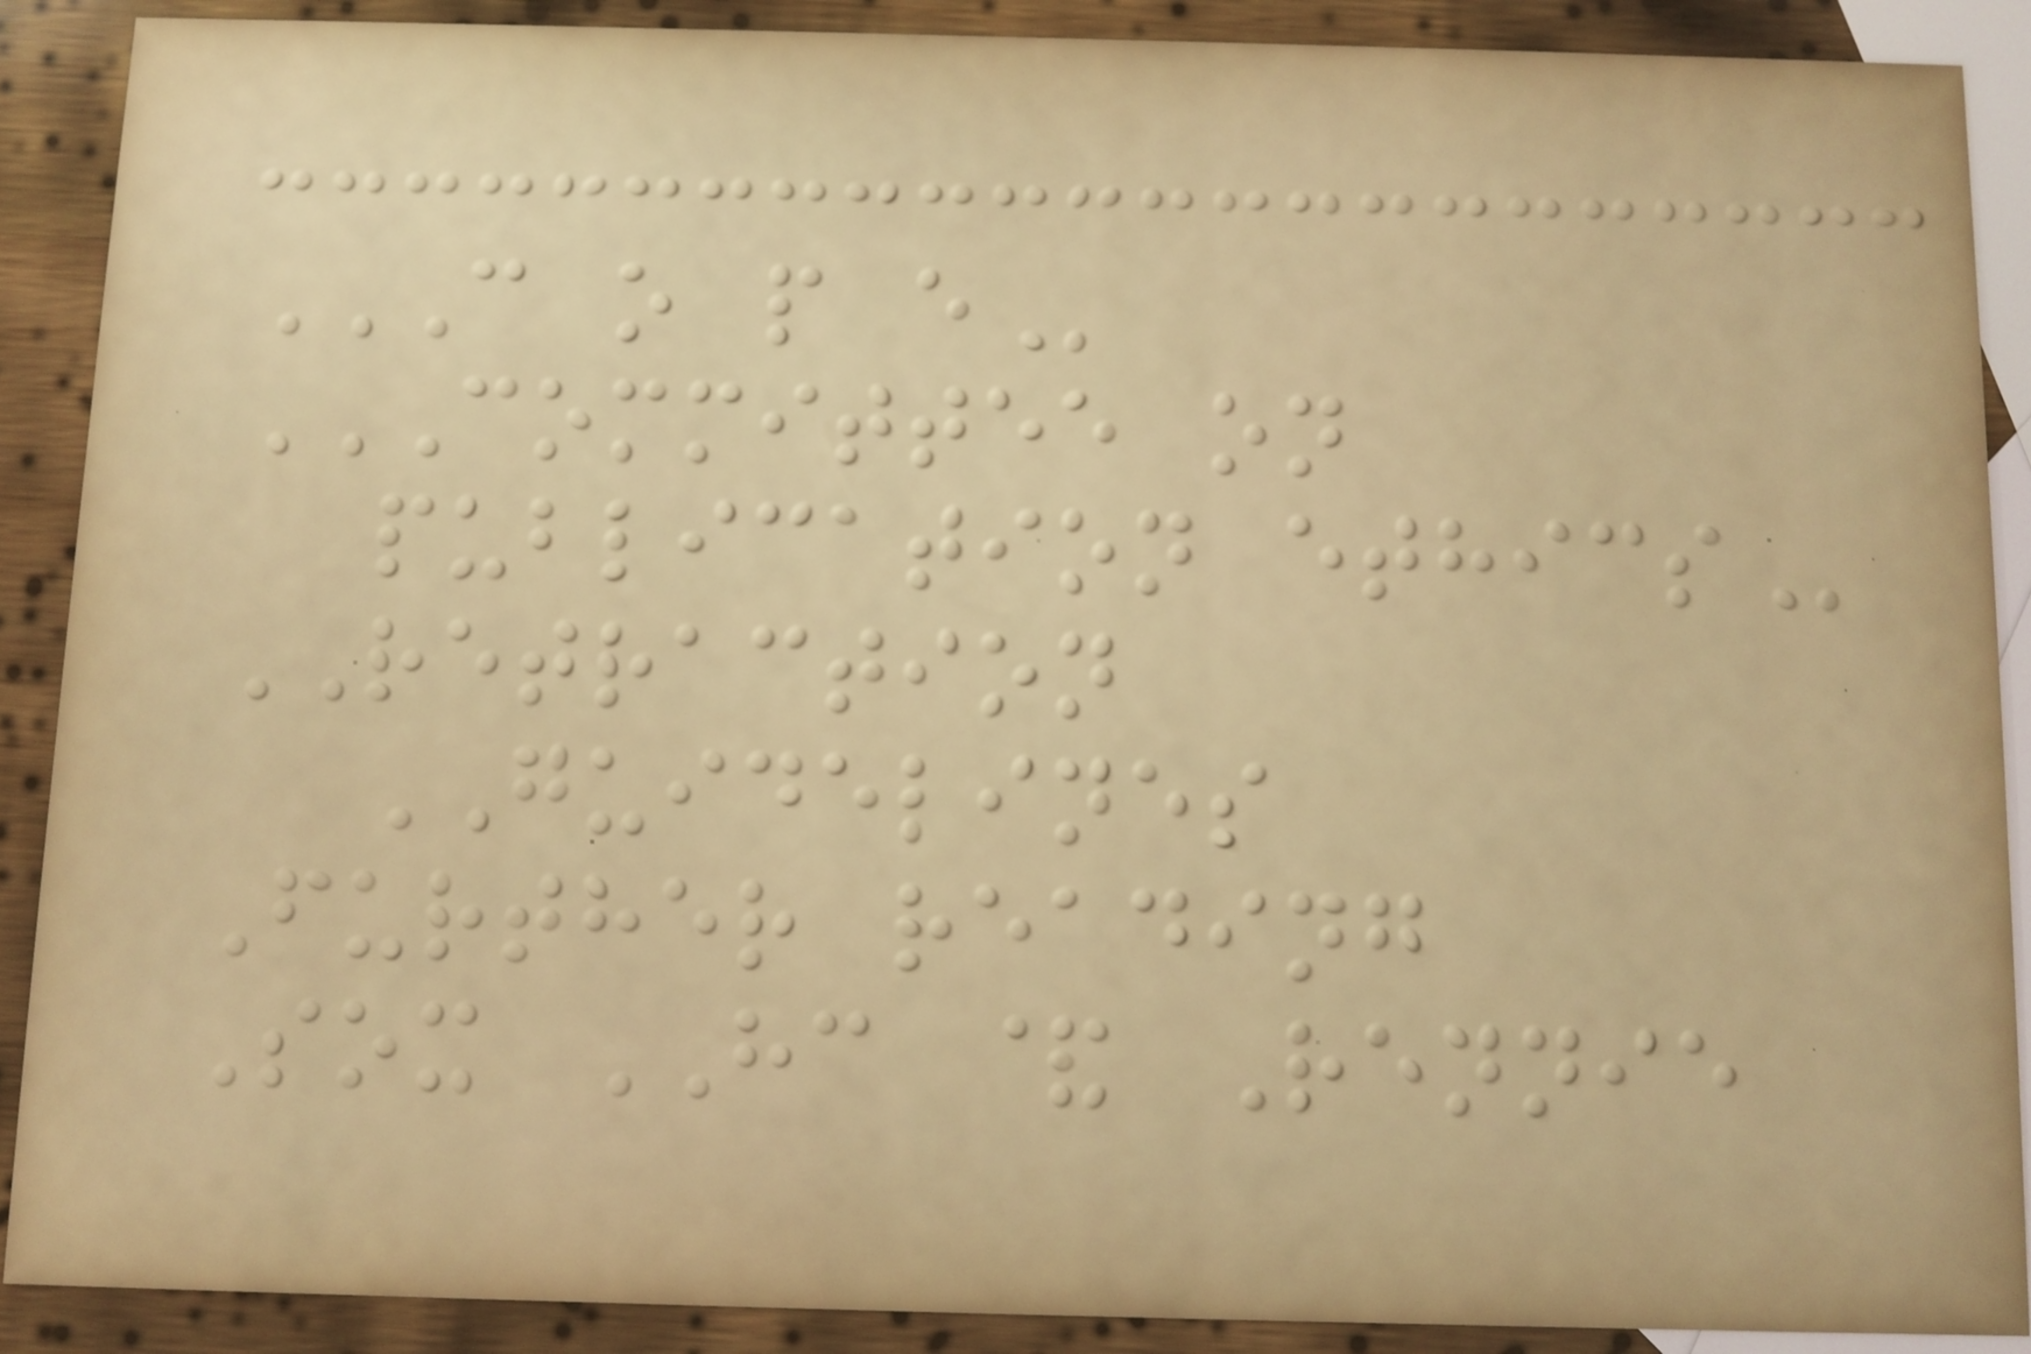C O P E
COMMITTEE ON
PUBLICATION ETHICS
RETRACTION
GUIDELINES
Further reading
Sox HC & Rennie
